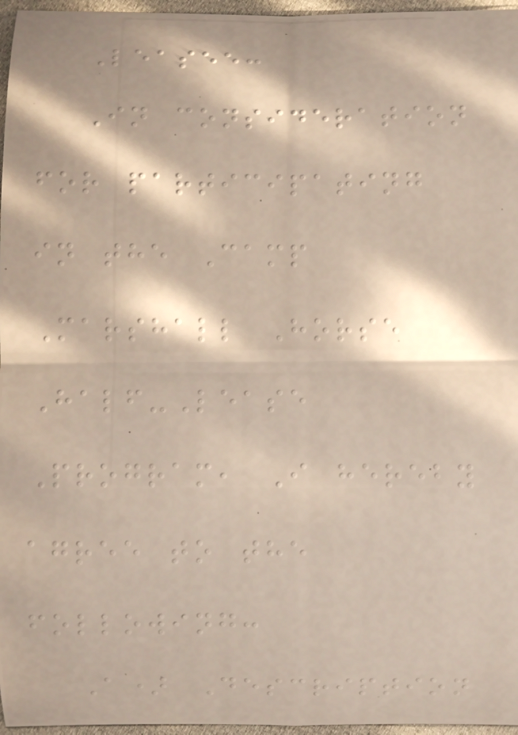Leasee:
In consideration
for participating
in the Camp
Marshall Horse
Half-Lease
Program, I hereby
agree to the
following:
A) Description
